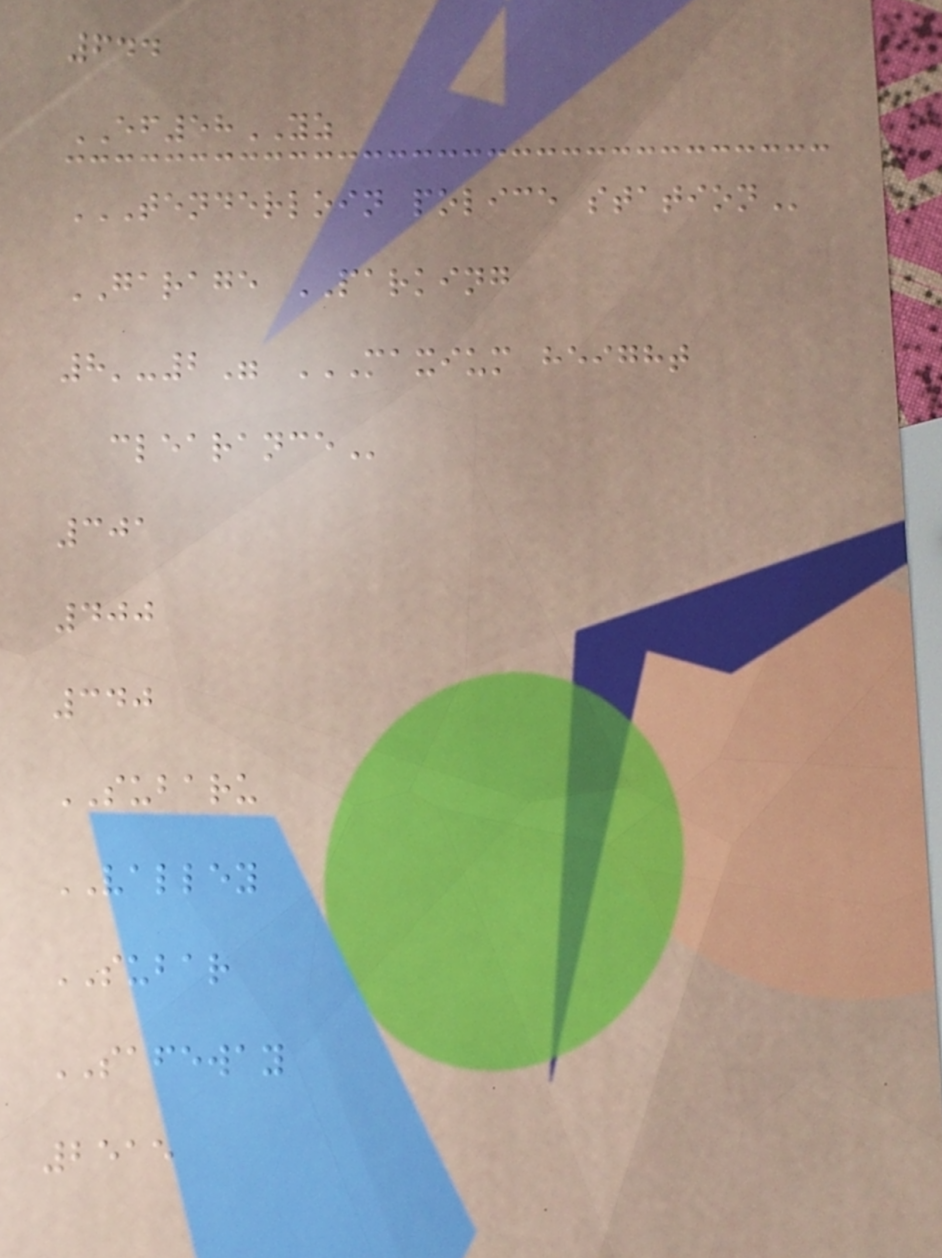644
EF58YZ
TENDERLOIN POLICE STATION
GARAGE PARKING
8'-2" MAXIUM HEIGHT
CLEARANCE
301
400
340
SUBARU
VALLEY
SUBAR
SAFEWAY
2515
